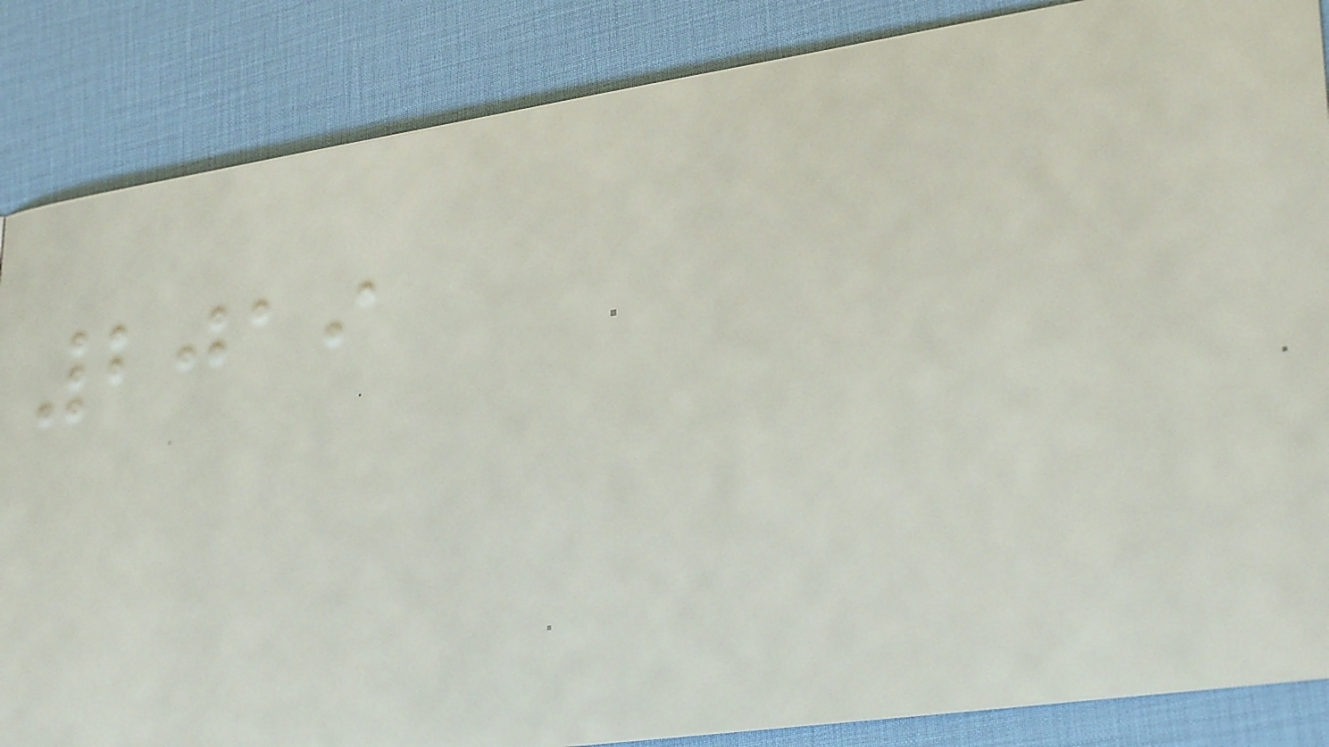2019
